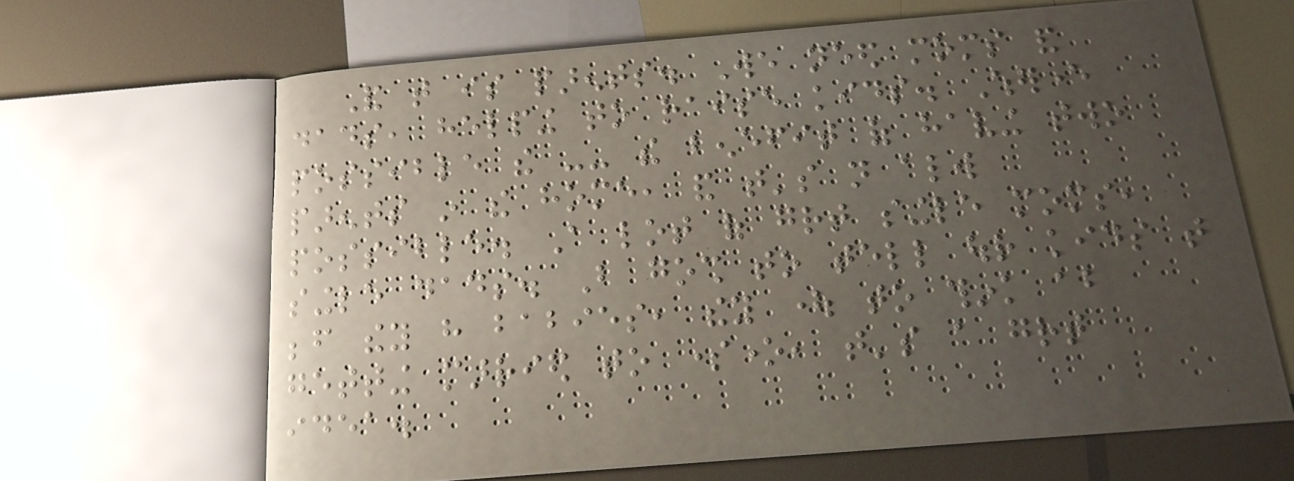And that is parents. We need moms and
dads, helping to raise kids. Wherever
possible the -- the benefit of having two
parents in the home, and that's not always
possible. A lot of great single moms,
single dads. But gosh to tell our kids that
before they have babies, they ought to think about
getting married to someone, that's a great
idea.
